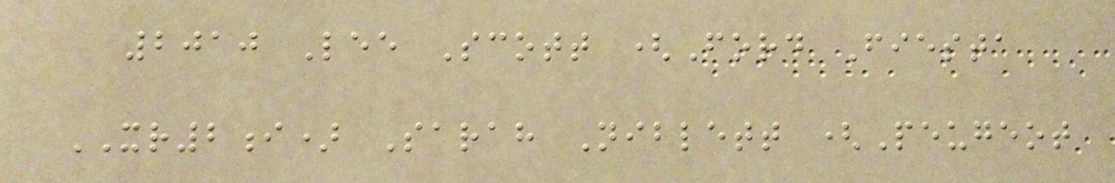2010 Lee Scott (Ford Fiesta
XR2i) Sarah Niblett (Peugeot
